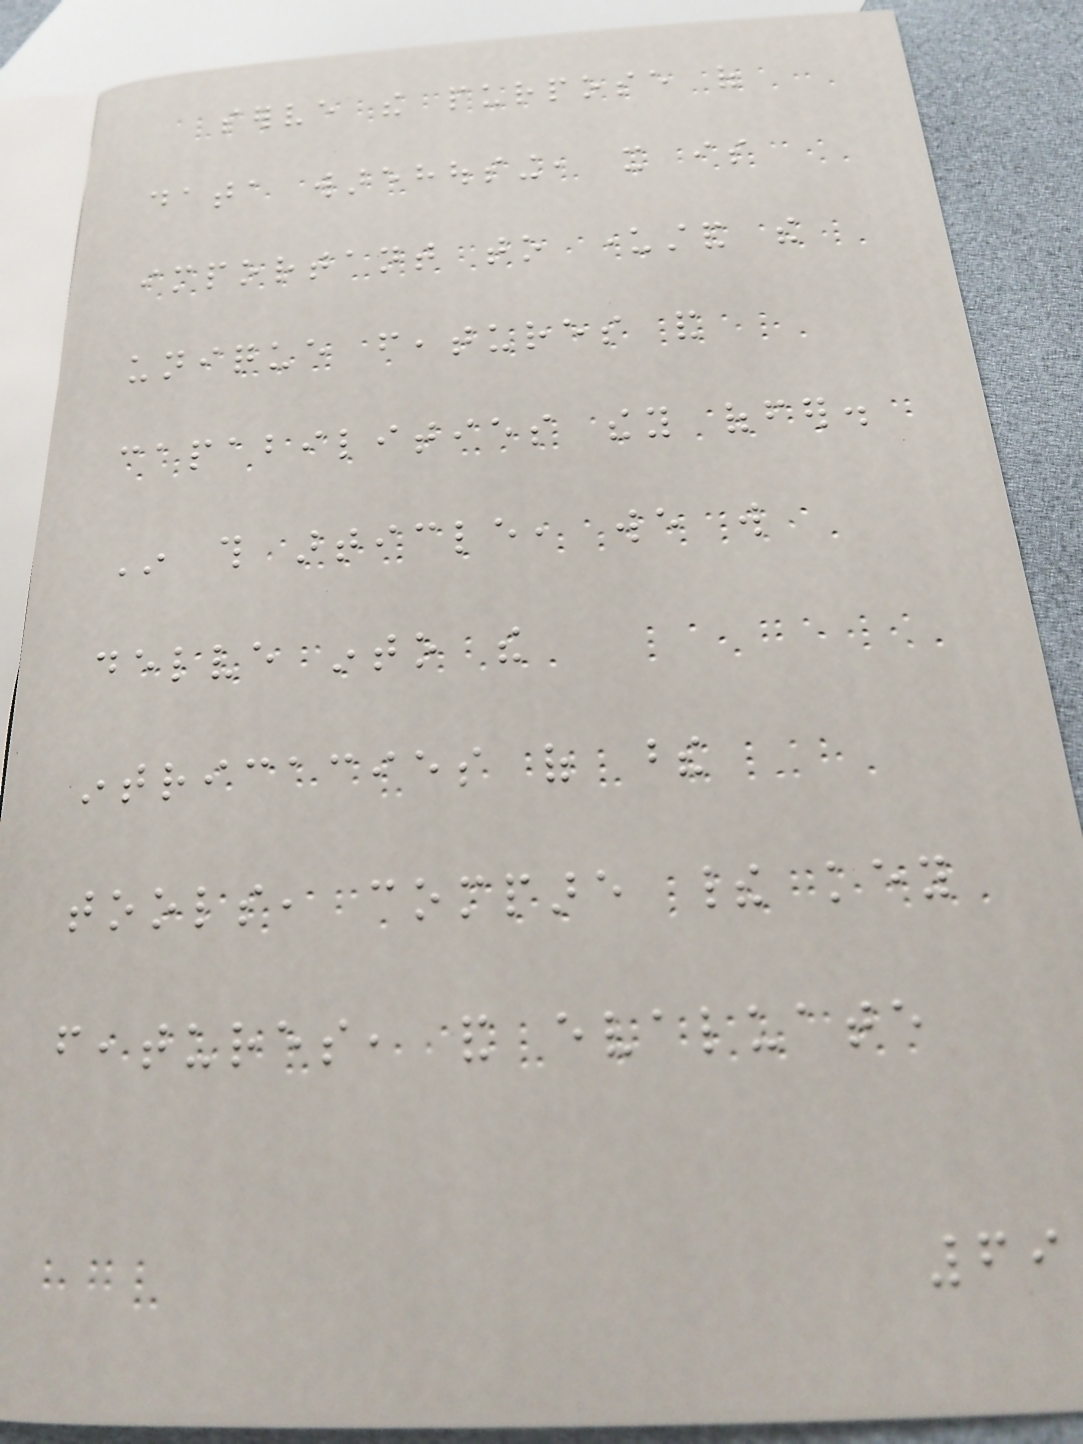serve the purpose of
data warehousing, it is
important to understand the
unique features and
capabilities they offer.
In this article, we will
delve into the
intricacies of these
tools, compare their key
features, and evaluate
69
